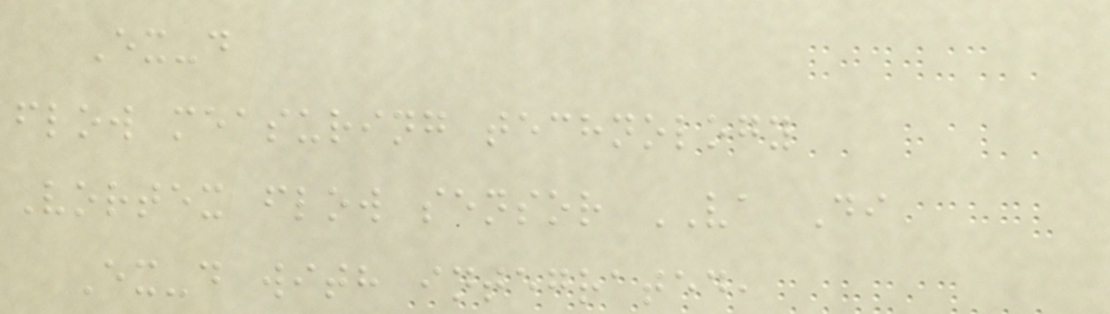Ex-d
flow measuring technology
Vortex flow sensor VA Di
Ex-d with integrated,
